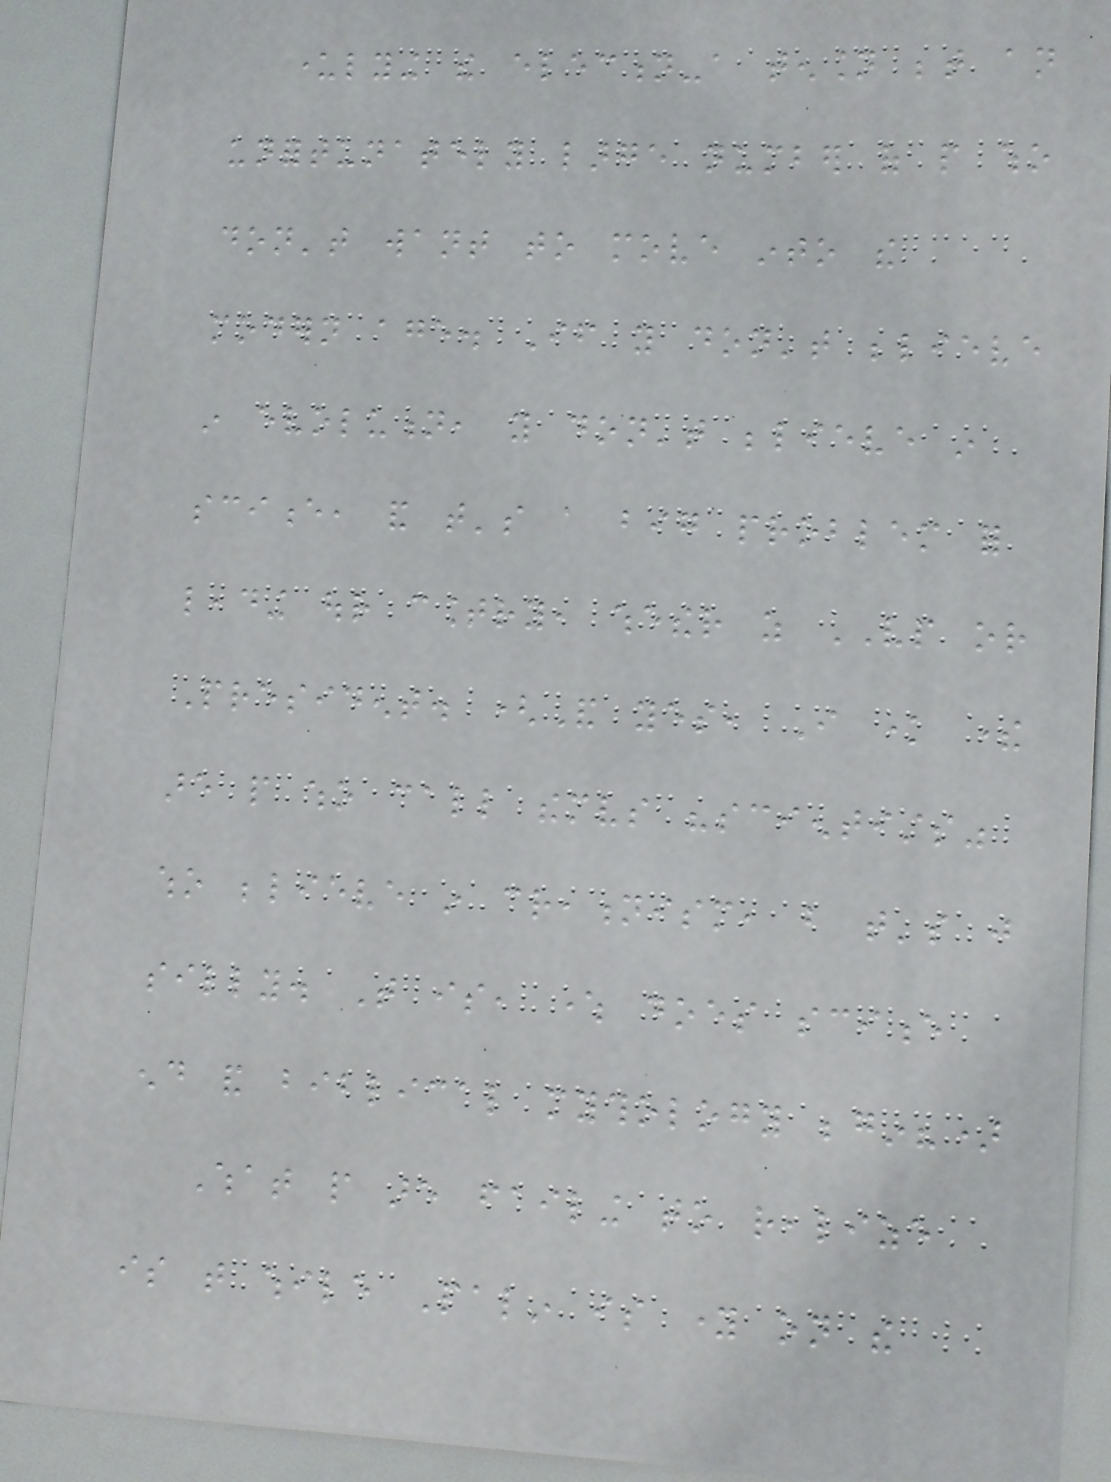underlying the election-a tension between an
unfortunately large number of people who
don't want to move into the
modern age. If you don't believe
in evolution, you don't believe in
science, and that's a big problem for
leading our country, whether as VP or
President. (And yes, I know there
are people who call themselves "scientists"
who believe in creationism, but that's just
silly. That is, where does science
end and biblical mythology begin?)
What people are failing to realize
is that while Palin is young on the
